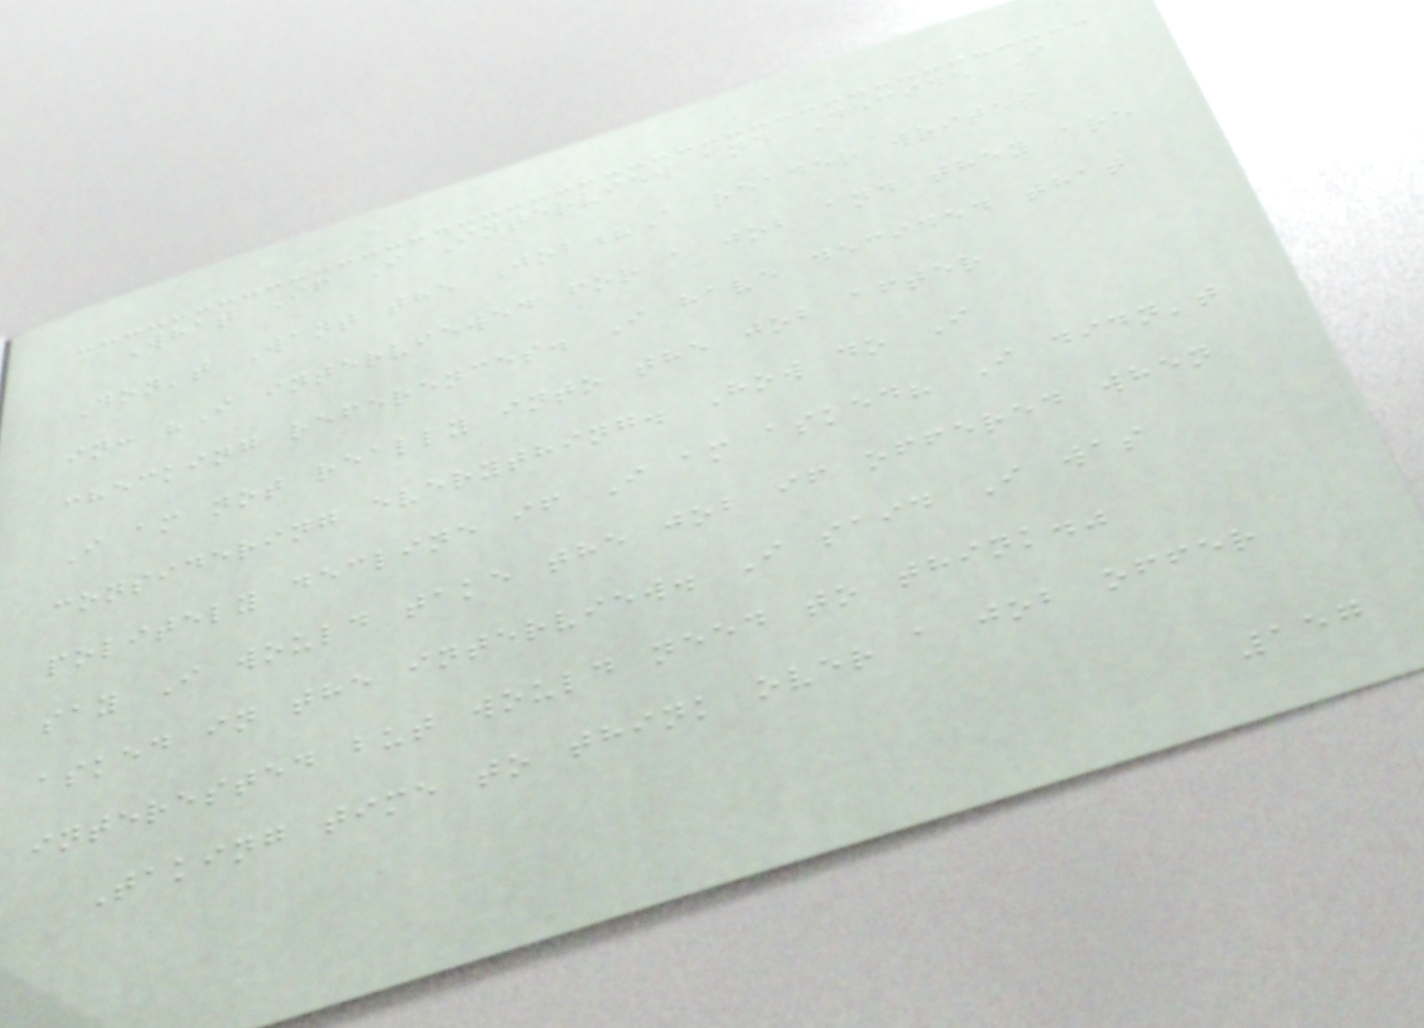What If I Interview and Decide I
Don't Want the Job?A reader writes
in: "I interviewed for a job and they are
checking references. I have decided that
I am not really into the job after
considering everything. How do I
politely decline if I am asked? I didn't
say I would take the job if offered when
asked in the interview. I said I was
interested but would need to think."
Taking time to think over a job offer
157
